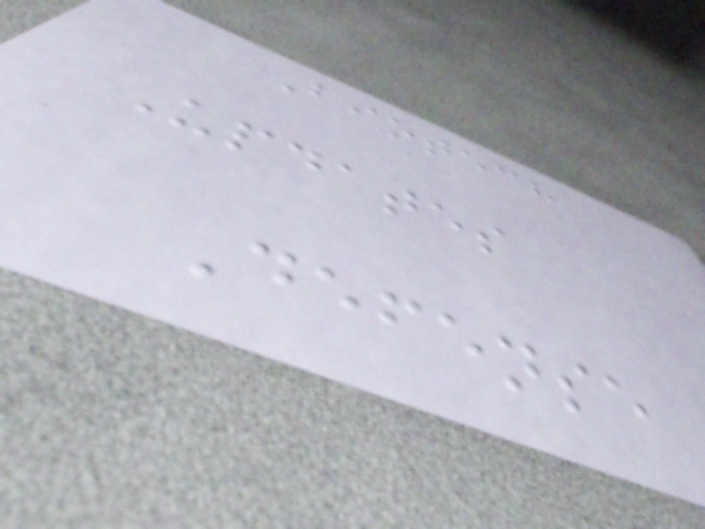Biotech
Updates
Defense
